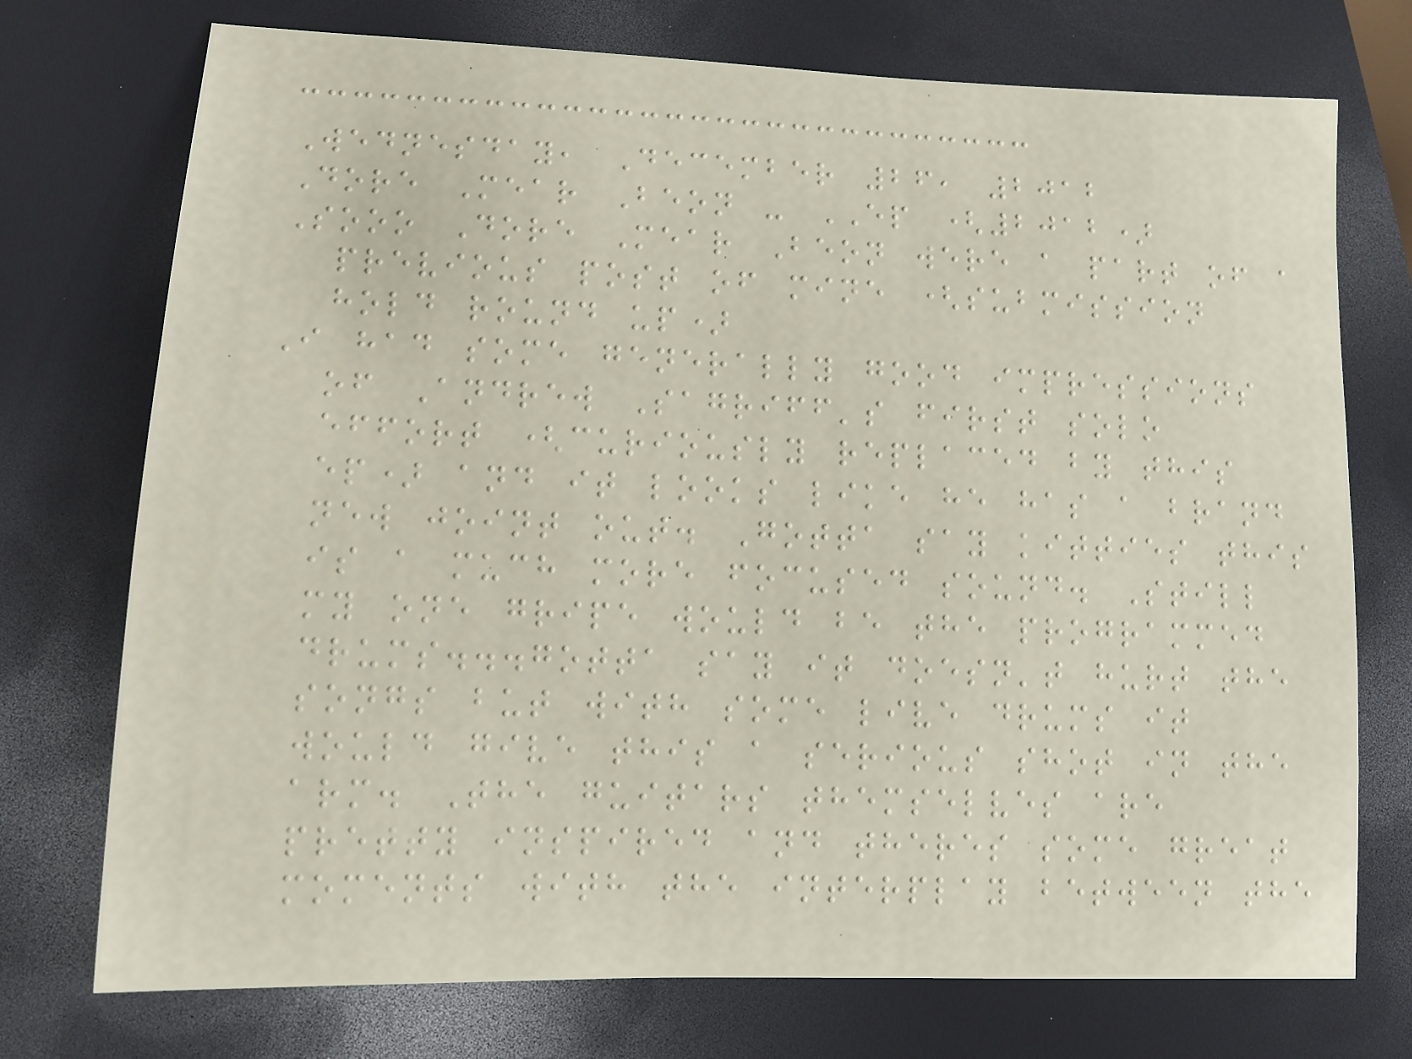Wednesday, December 26, 2012
Dore Mear Beon - EP (2012)
Sooo Dore Mear Beon were a part of a
previous post of mine (submission
hold round up)
I had some generally good impressions
of Andrew Sagriff's first solo
effort (curiously replaced by this
ep) and it looks like he has a brand
new joint out. Gotta say kitties this
is a much more focused sound. Still
my one gripe would be the programmed
drums...gotta say it doesn't hurt the
songs but with some live drums it
would give this a serious shot in the
arm. The guitars themselves are
pretty inspired and theres some great
moments with the interplay between the
